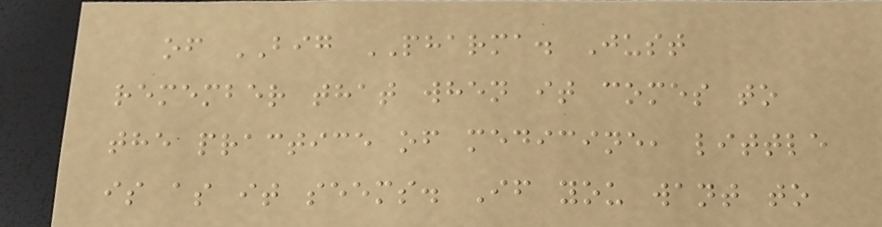of BIG PHARMA. Just
remember that when it comes to
the practice of medicine, little
is as it seems. If you want to
